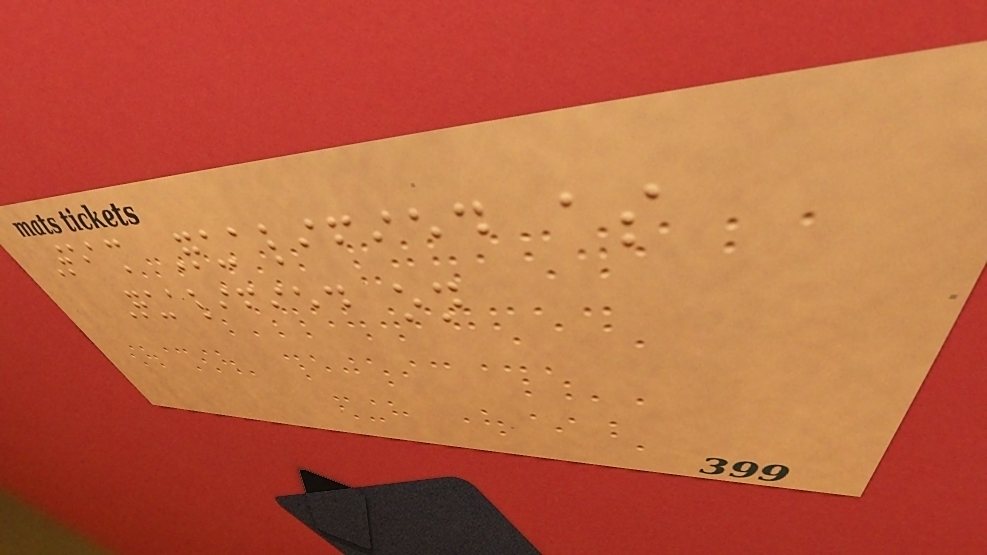Team Qualified as
Qualified on
